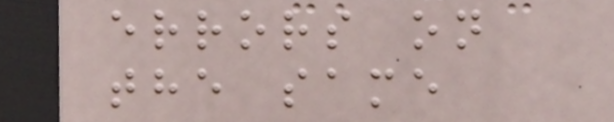errors on
the same
